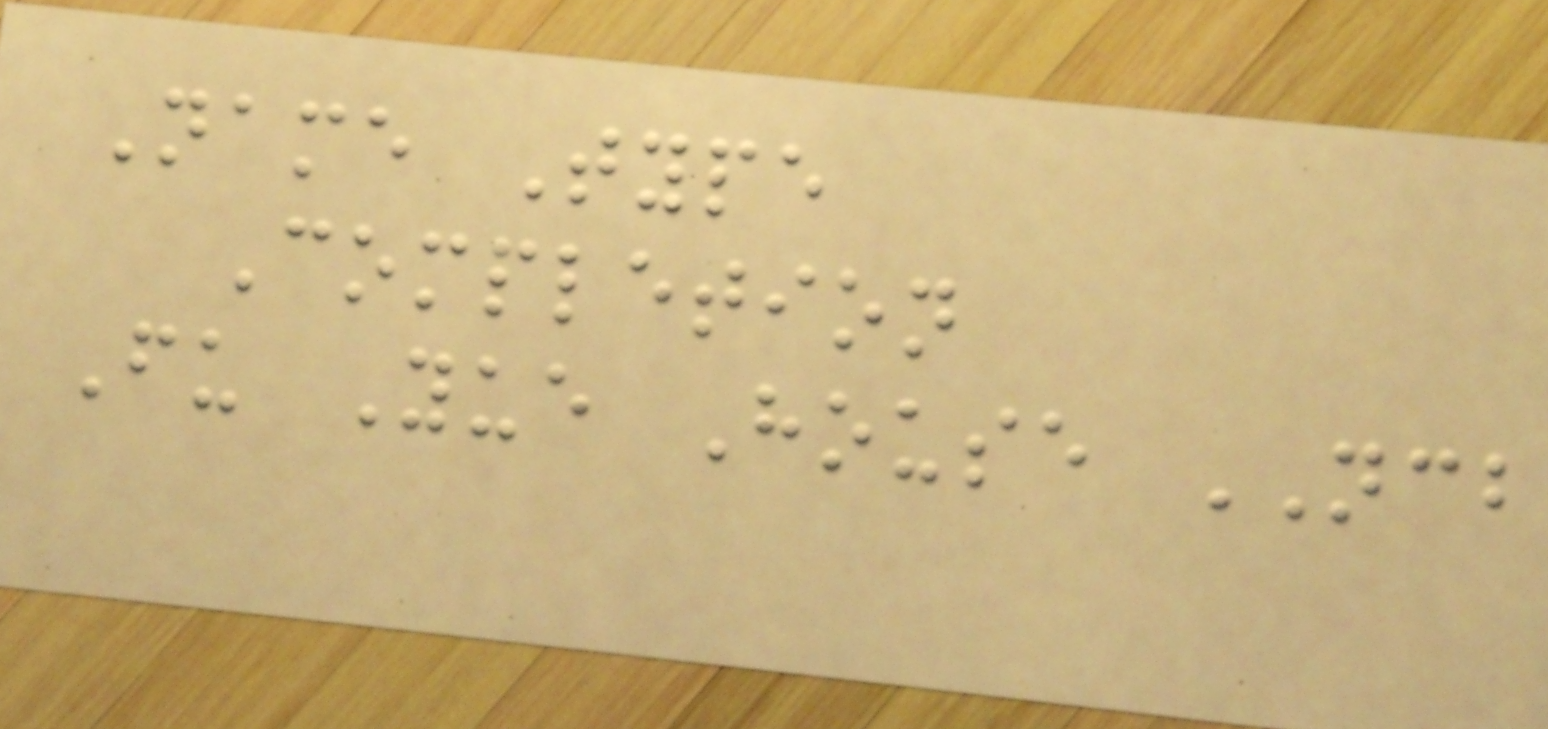Name Type
Completion
Fu Yue House NCB
